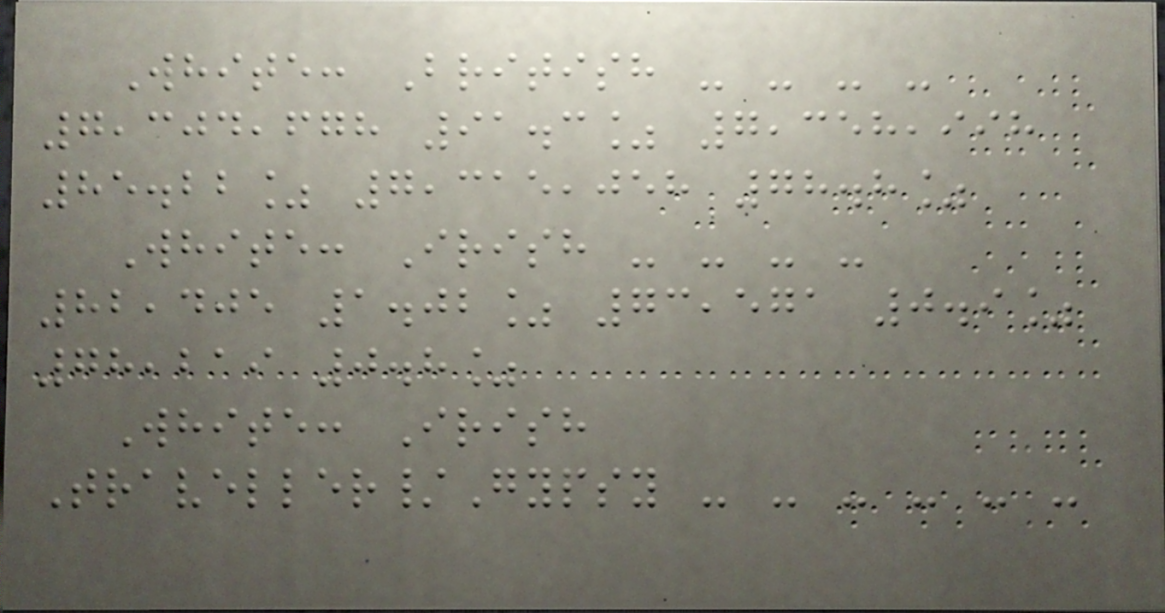White: British - - - -
7,304,678 91.3% 7,358,998
85.22% 7,315,058 78.8%
White: Irish - - - -
82,405 1.02% 73,571 0.9%
78,219 0.8%
White: Irish
Traveller/Gypsy - - - - - -
